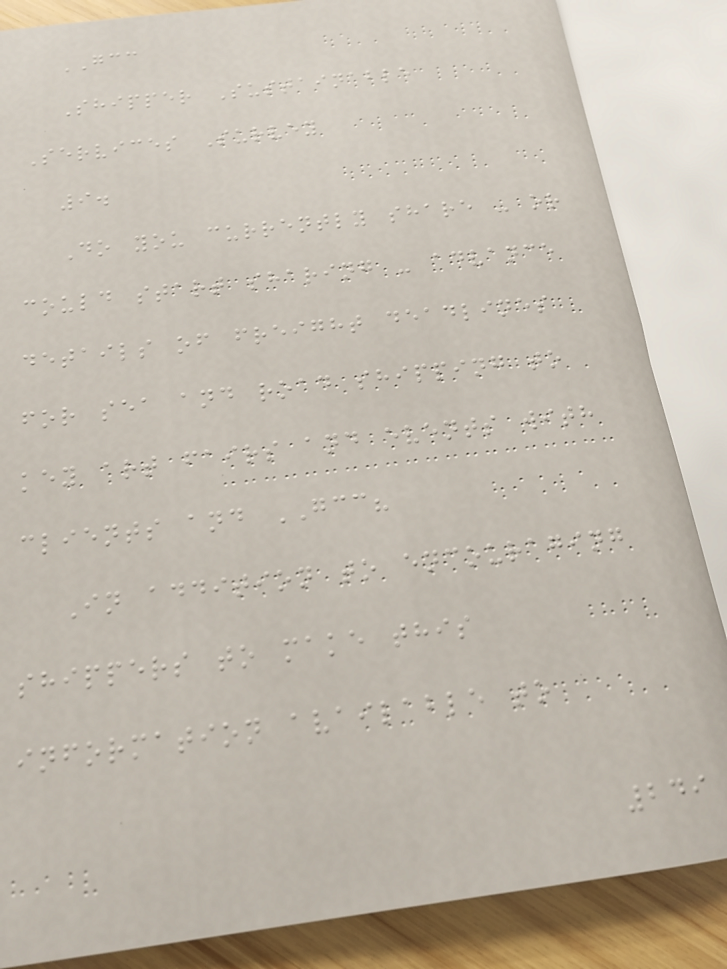GCC
Shipper Sustainable
Services Survey
9.
Do you currently share - or
could start sharing - advance
details of freight deadlines
for sea and road shipping to
key art fairs and events with
clients and GCC?
In addition to encouraging
shippers to make this
information available to
249
